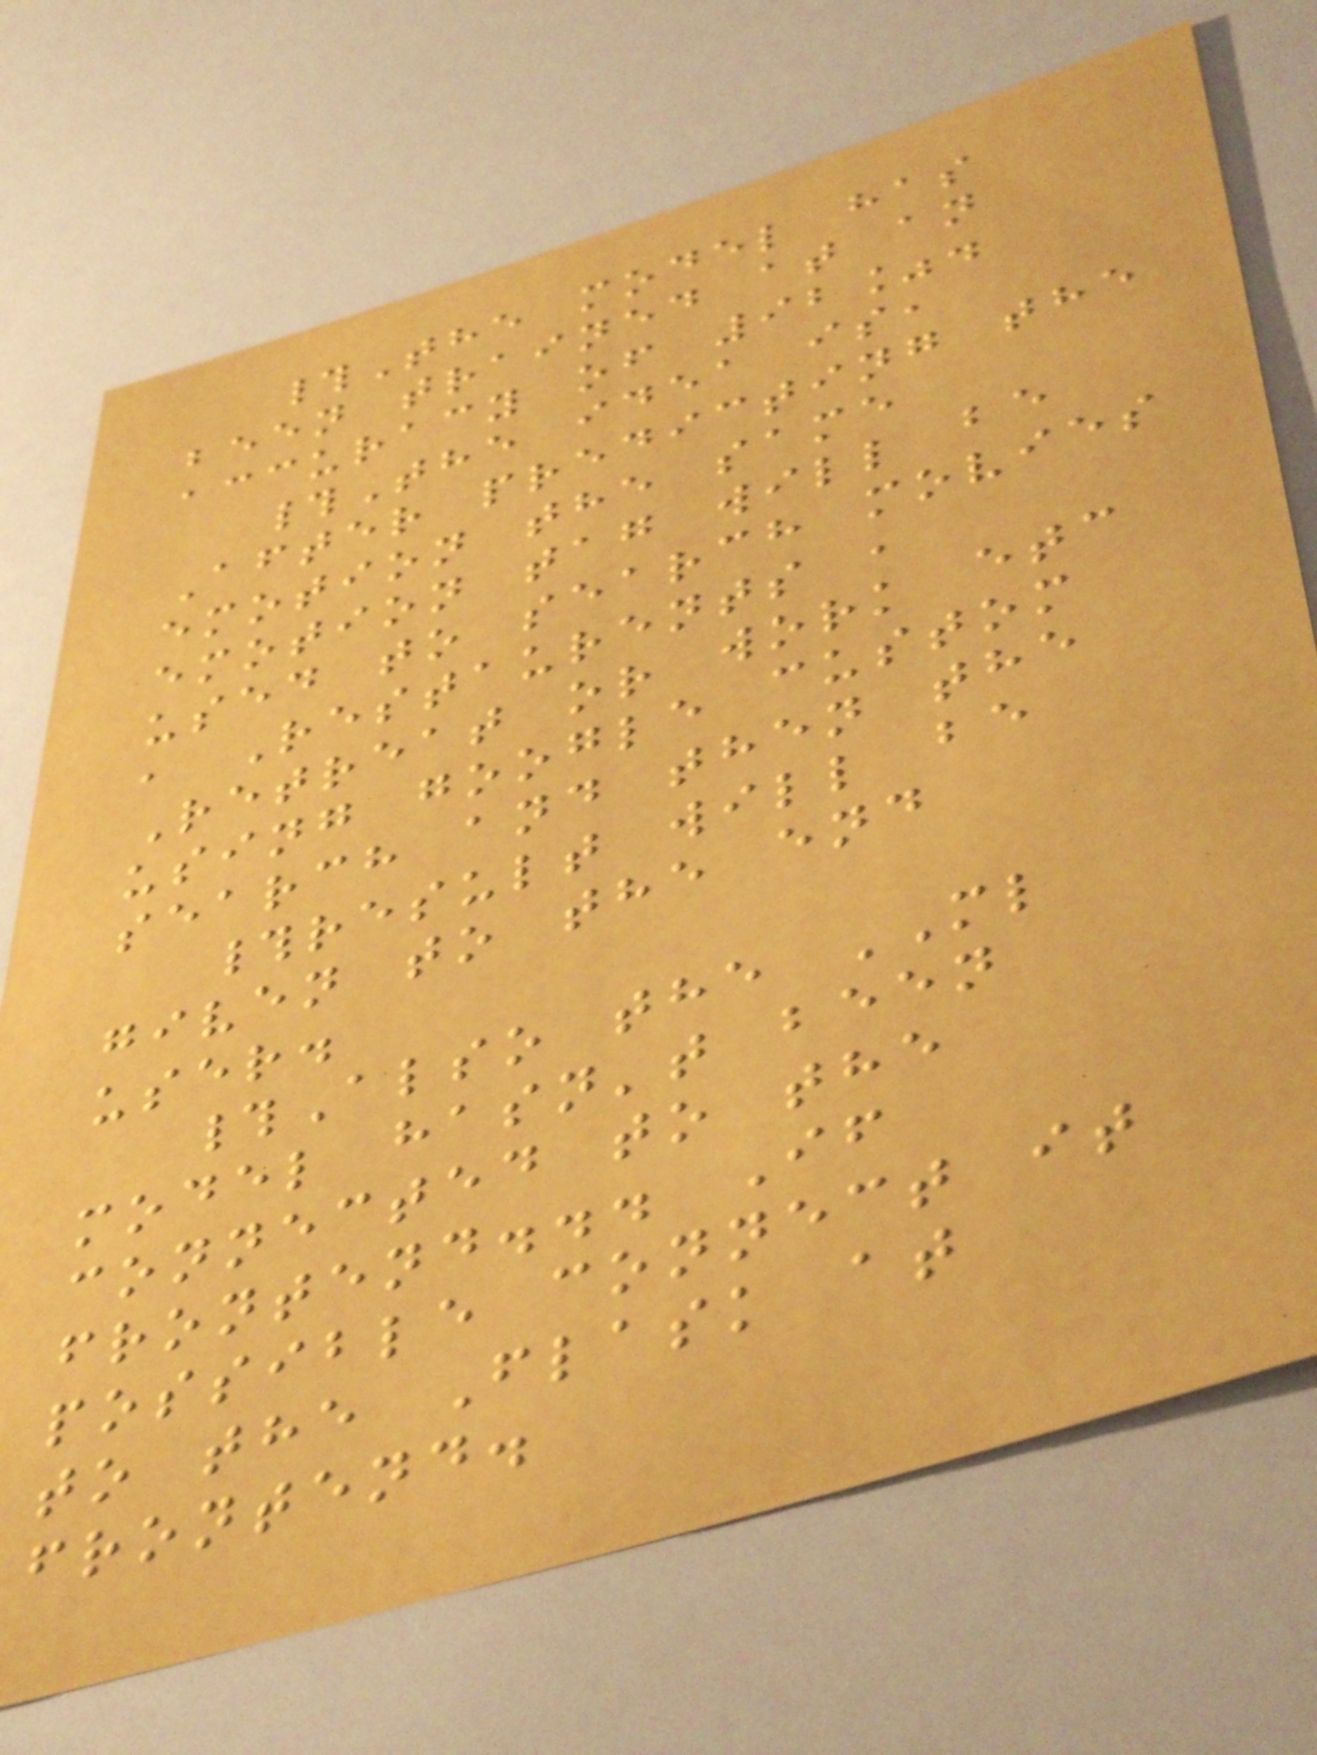#The model has
been trained at an
accuracy of 92%.
#The idea is,
After predicting the
emotion the same
emotion tag will be
used to search movies
, Restaurents ,
Retreat or work etc
using google custom
search and then the
#result will be
given to the end
user.
#Also the ML
model hasn't been
connected to the
frontend... If
possible connect it
to the Flask at
frontend.
